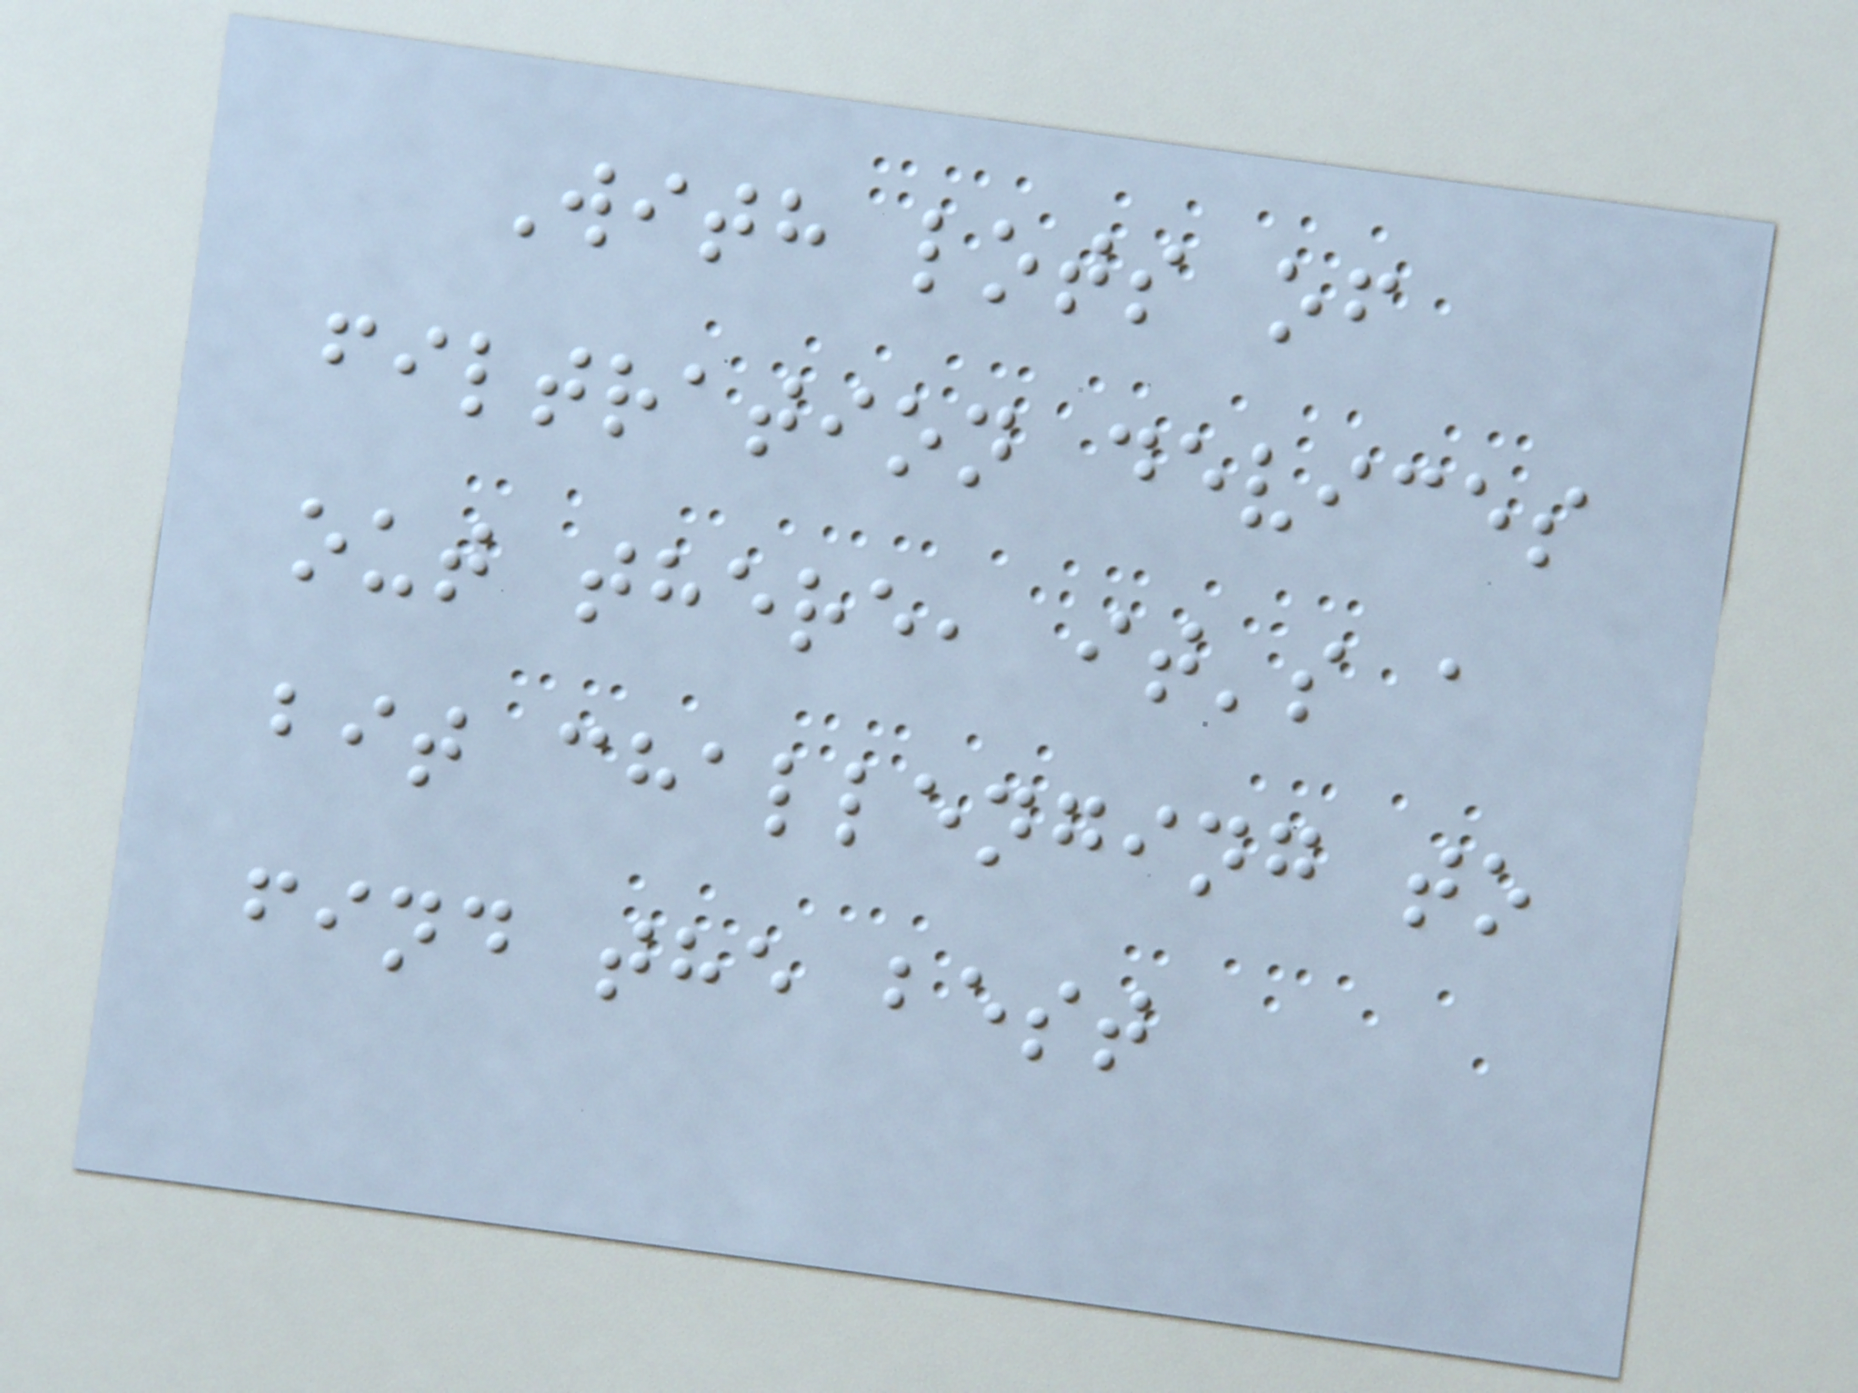With lots of
filtration devices
out there, it's a
bit challenging to
find the best
